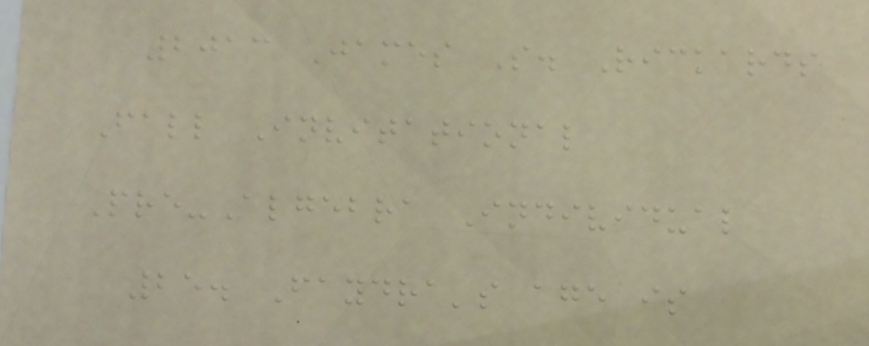2013 James S. Rickards
Fall Invitational
Pre-Algebra Individual
25. Faydra's age is
